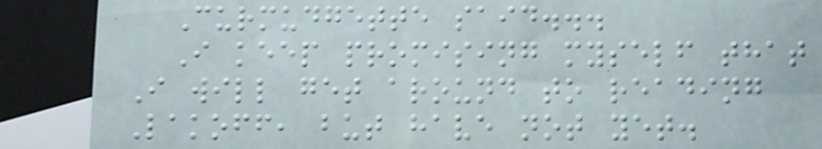Curmudgette said...
I keep promising myself that
I will get around to reading
Lakoff, but have not yet.
